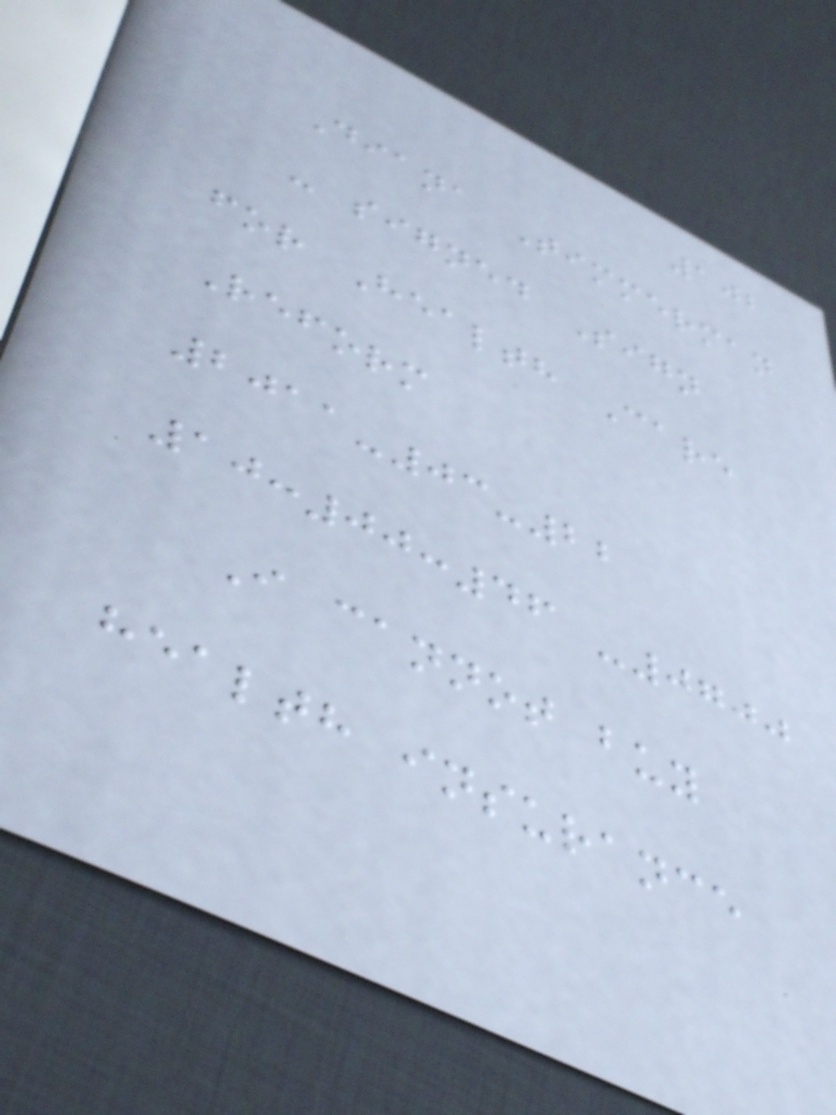102
Diana Timmerman
- signed Sign
for Health Care
Reform
2011-03-22
10:00:46 -0700
I cannot buy
health insurance
